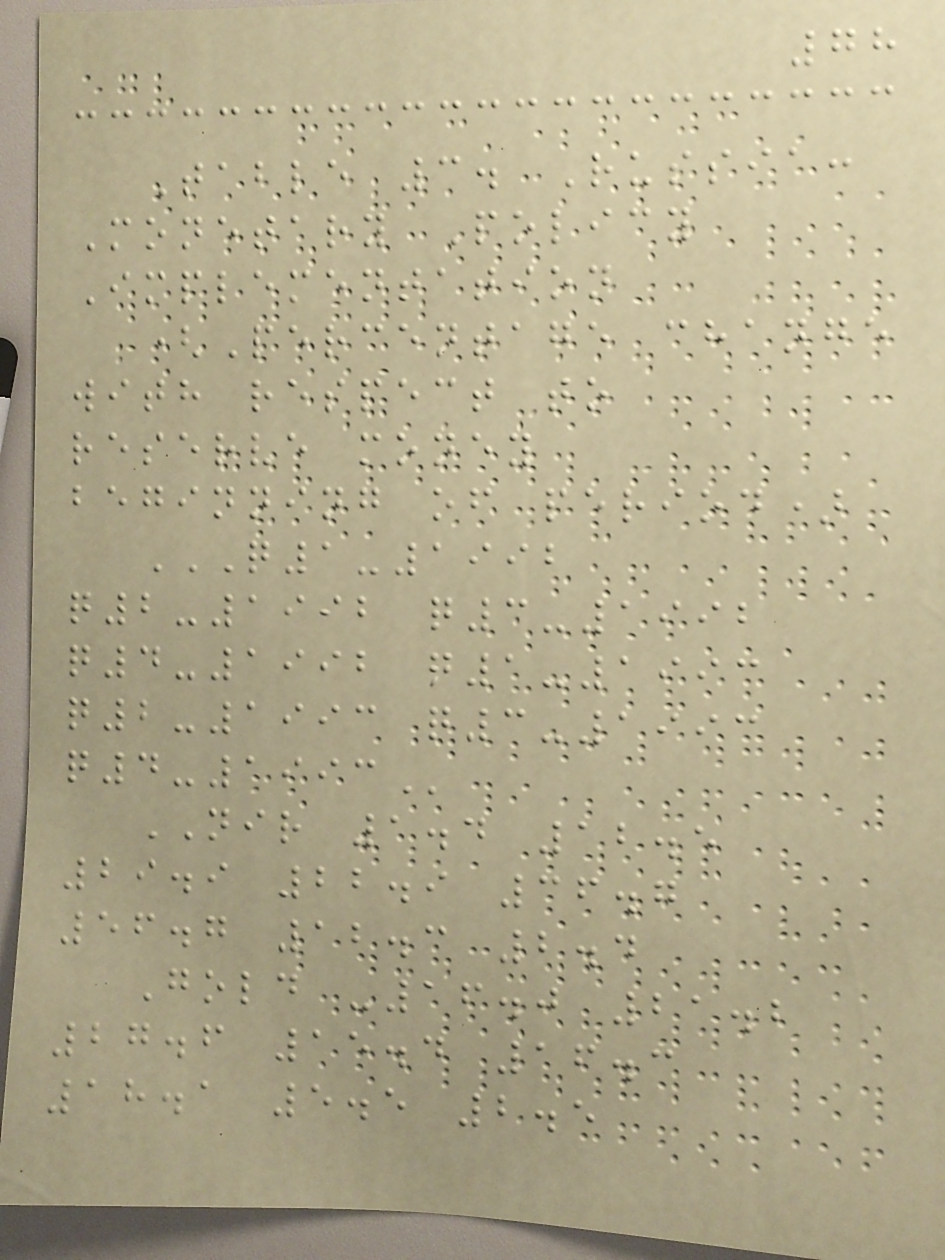78
Table 3. Russia:
Monetary Policy
Implementation
(Percentage change
with respect to
reserve money
beginning of period)
Q1-1992
Q2-1992 Q3-1992
Q4-1992 Q1-1993
Q2-1993 Q3-1993
Q4-1993
NIR 1.4 12.5
29.9 22.9 36.7
56.7 12.3 2.4
Gold -16.0 21.2
27.6 15.4 16.3
18.1 5.5 2.5
